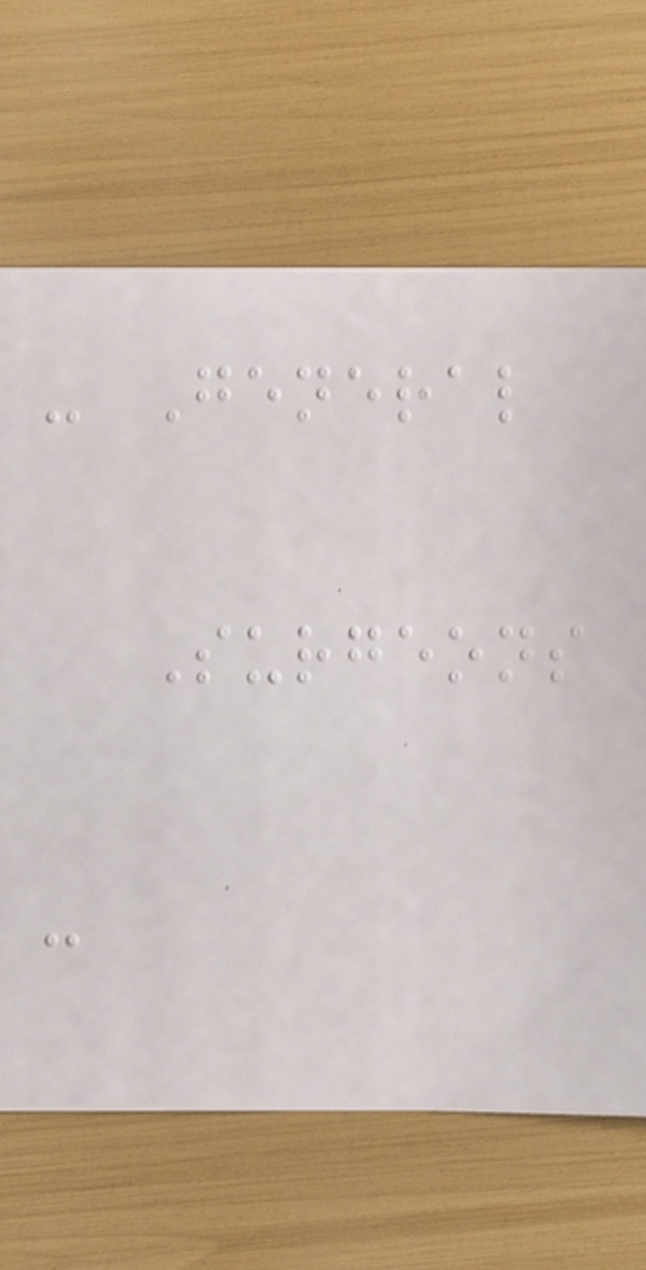- General
Surgeons
-
